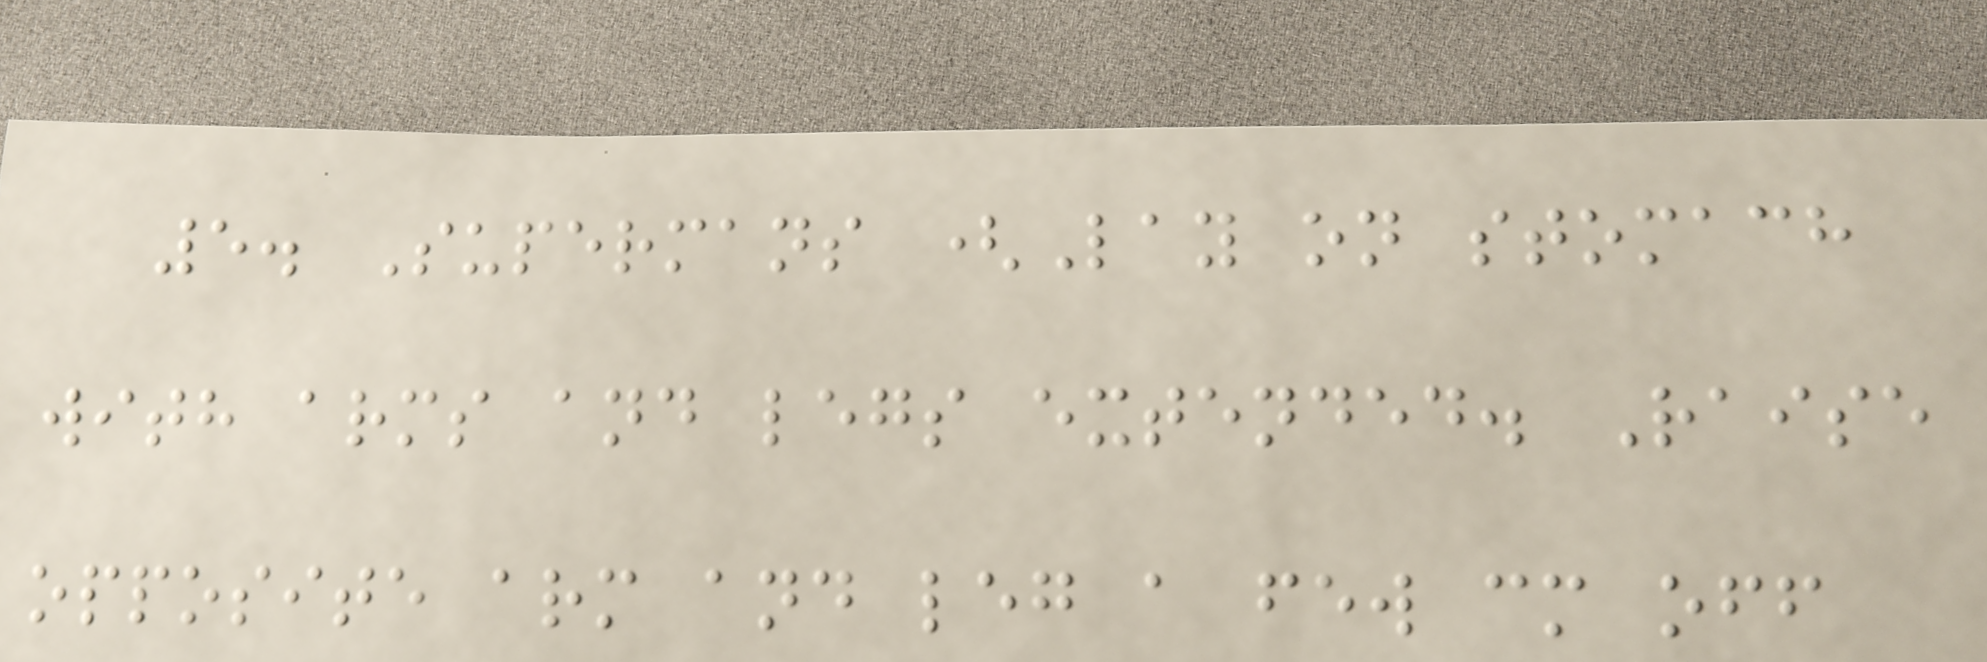5. Supermans (Lay on stomach
with arms and legs extended. Raise
opposite arm and leg a few cm off
